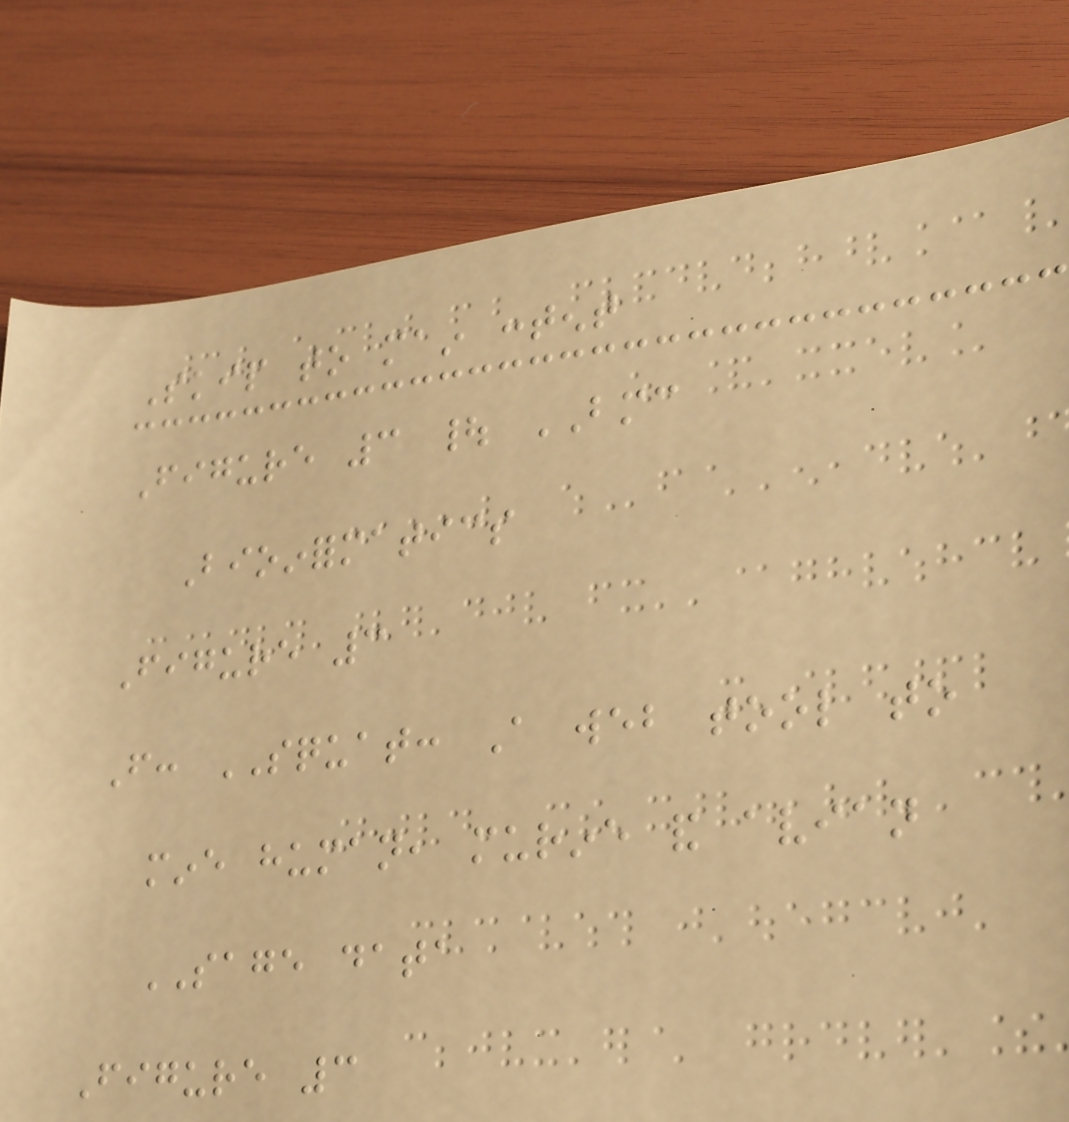Skip to main content
Figure 3 | BMC
Bioinformatics
Figure 3
From: SQUAT: A web tool to
mine human, murine and avian
SAGE data
Figure 3
